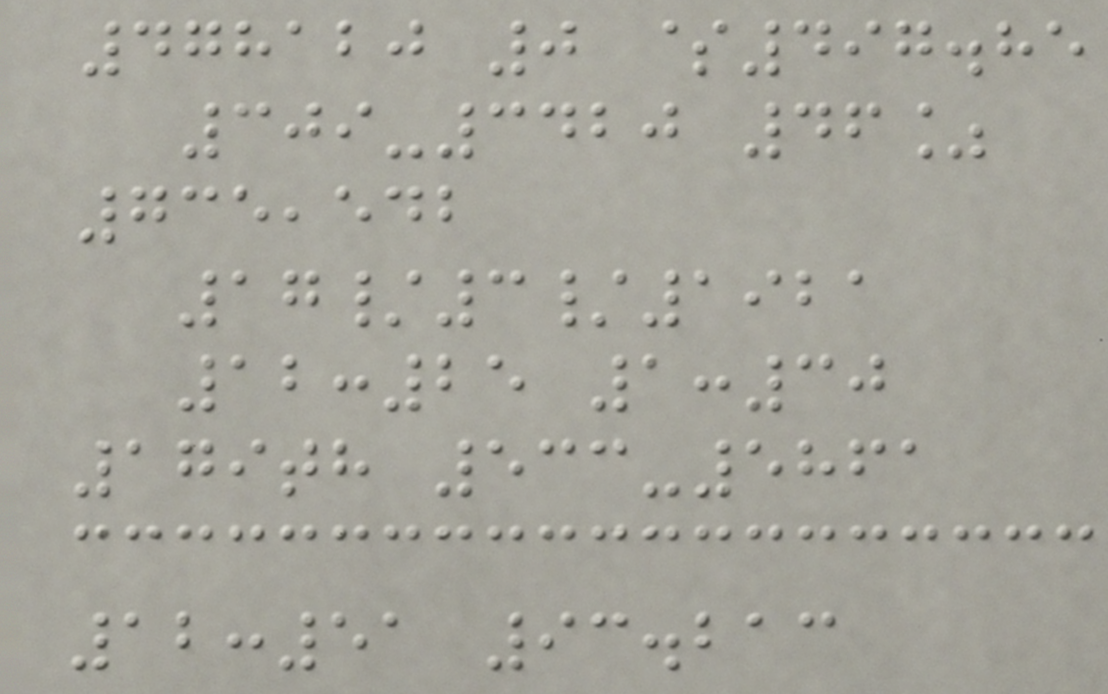478120 0 $497.85
309-3420 46%
735,542
17/3/1921
12:25 1:30
179th 533-5861
12:51 93.213
